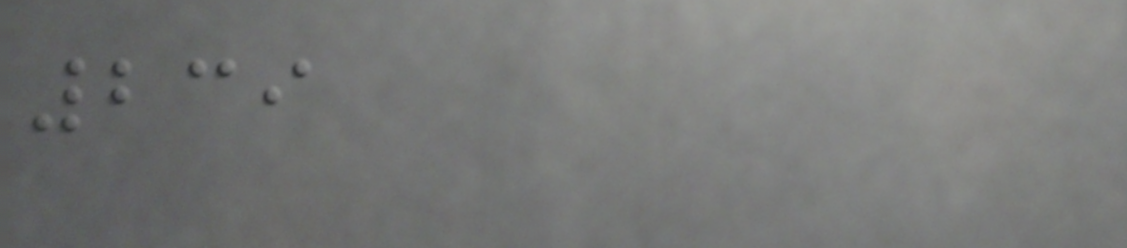239
